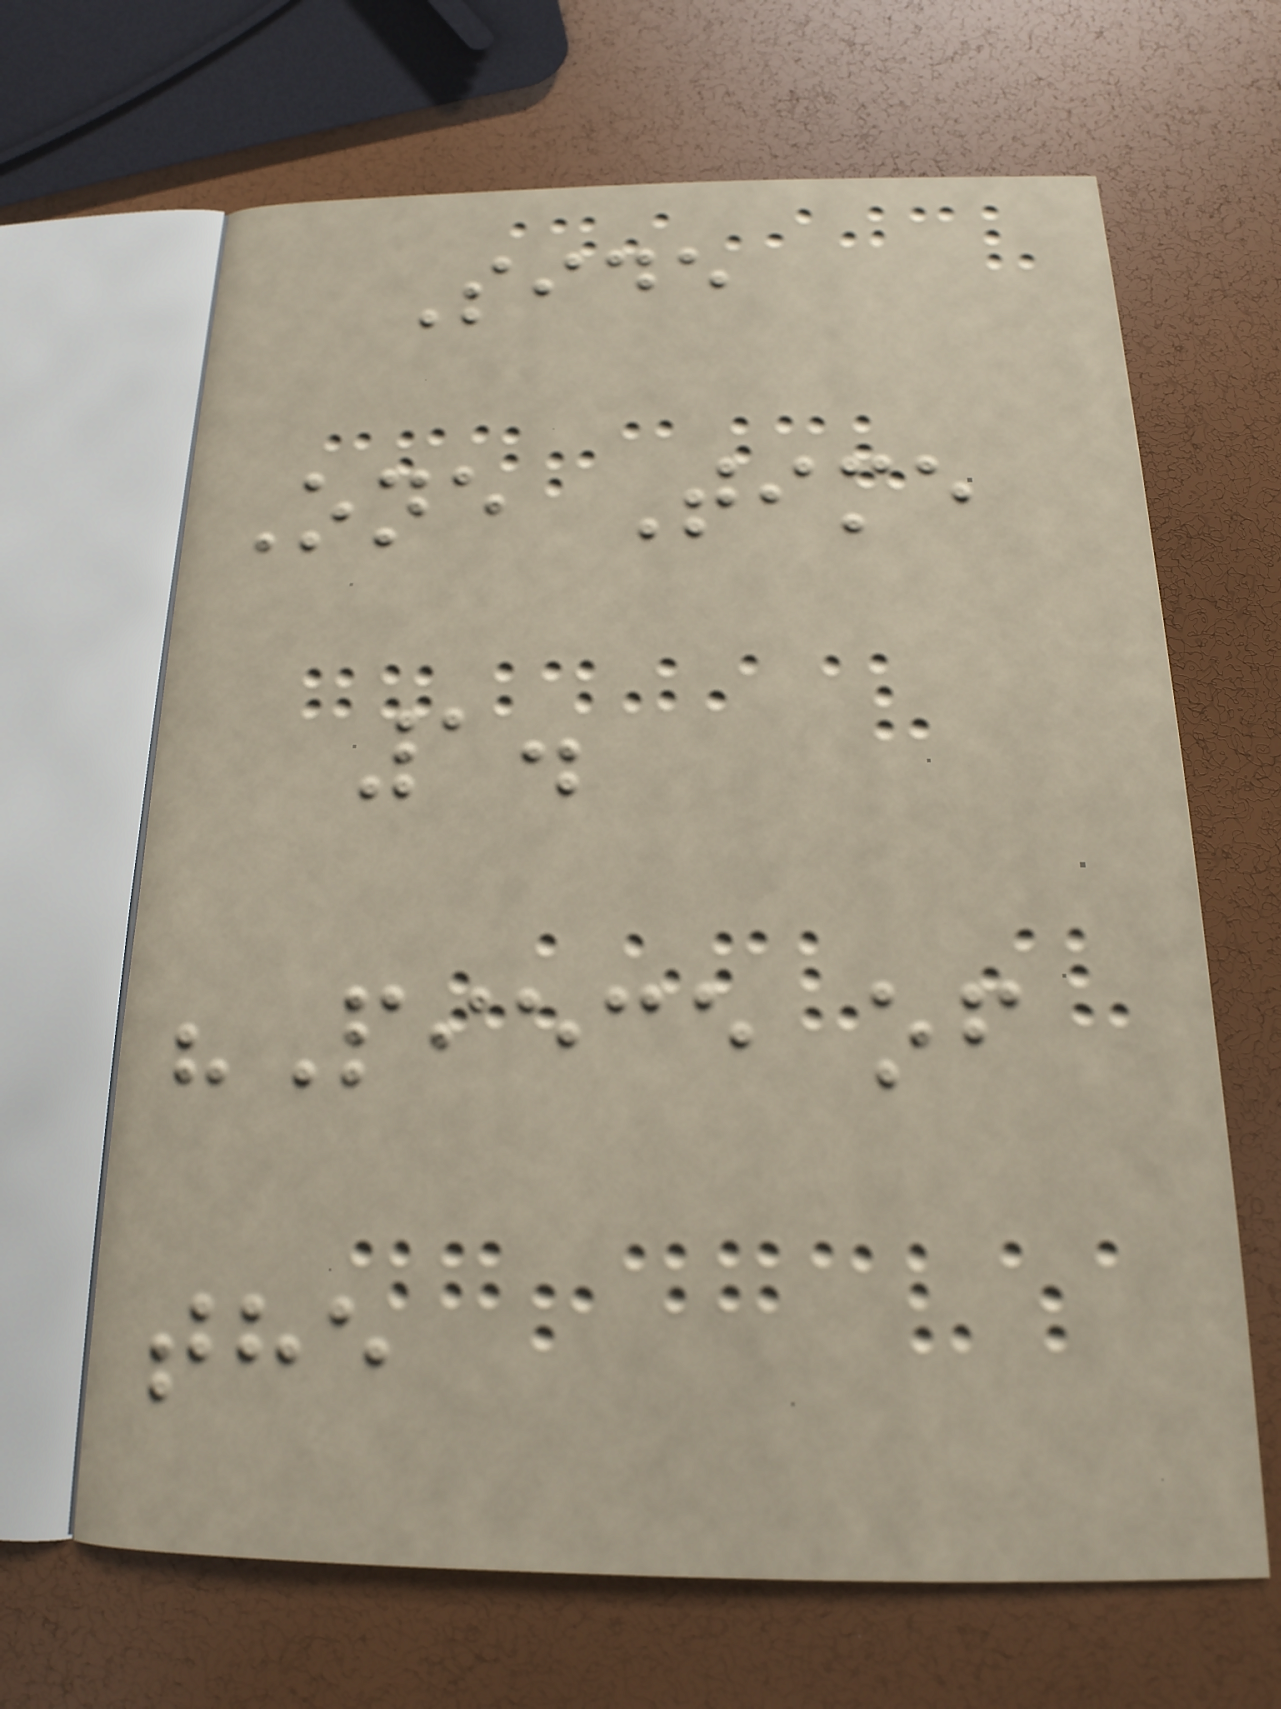Side
One Time
1.
"Piece of
the
